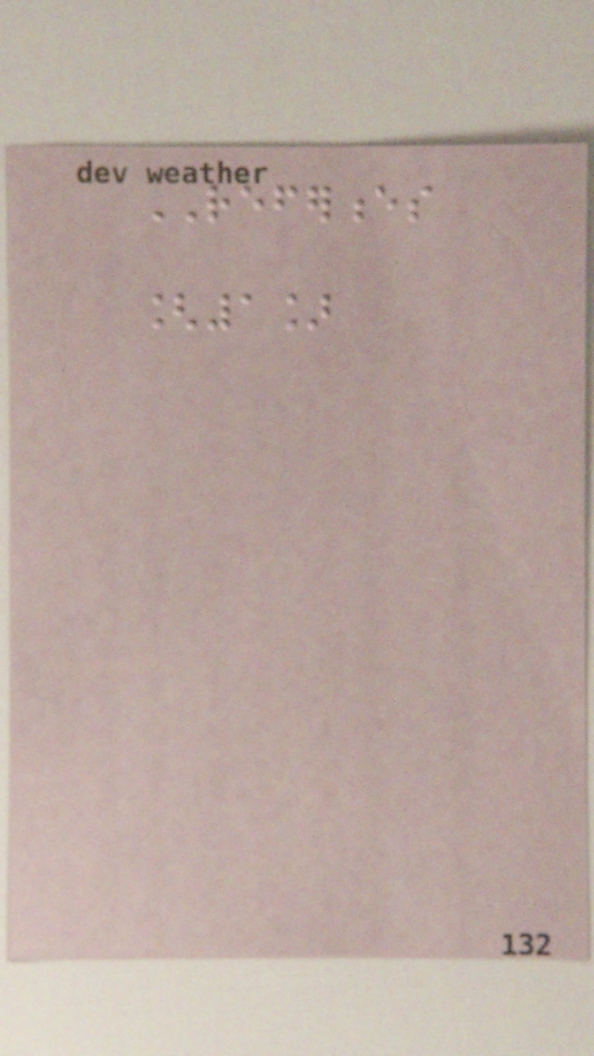REFERENCES
[1]
